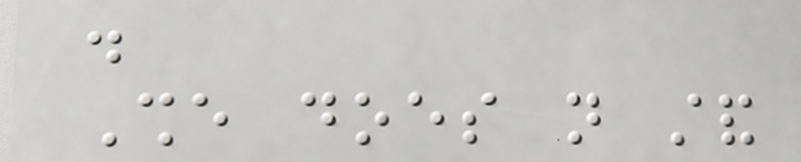.
She does not stand
